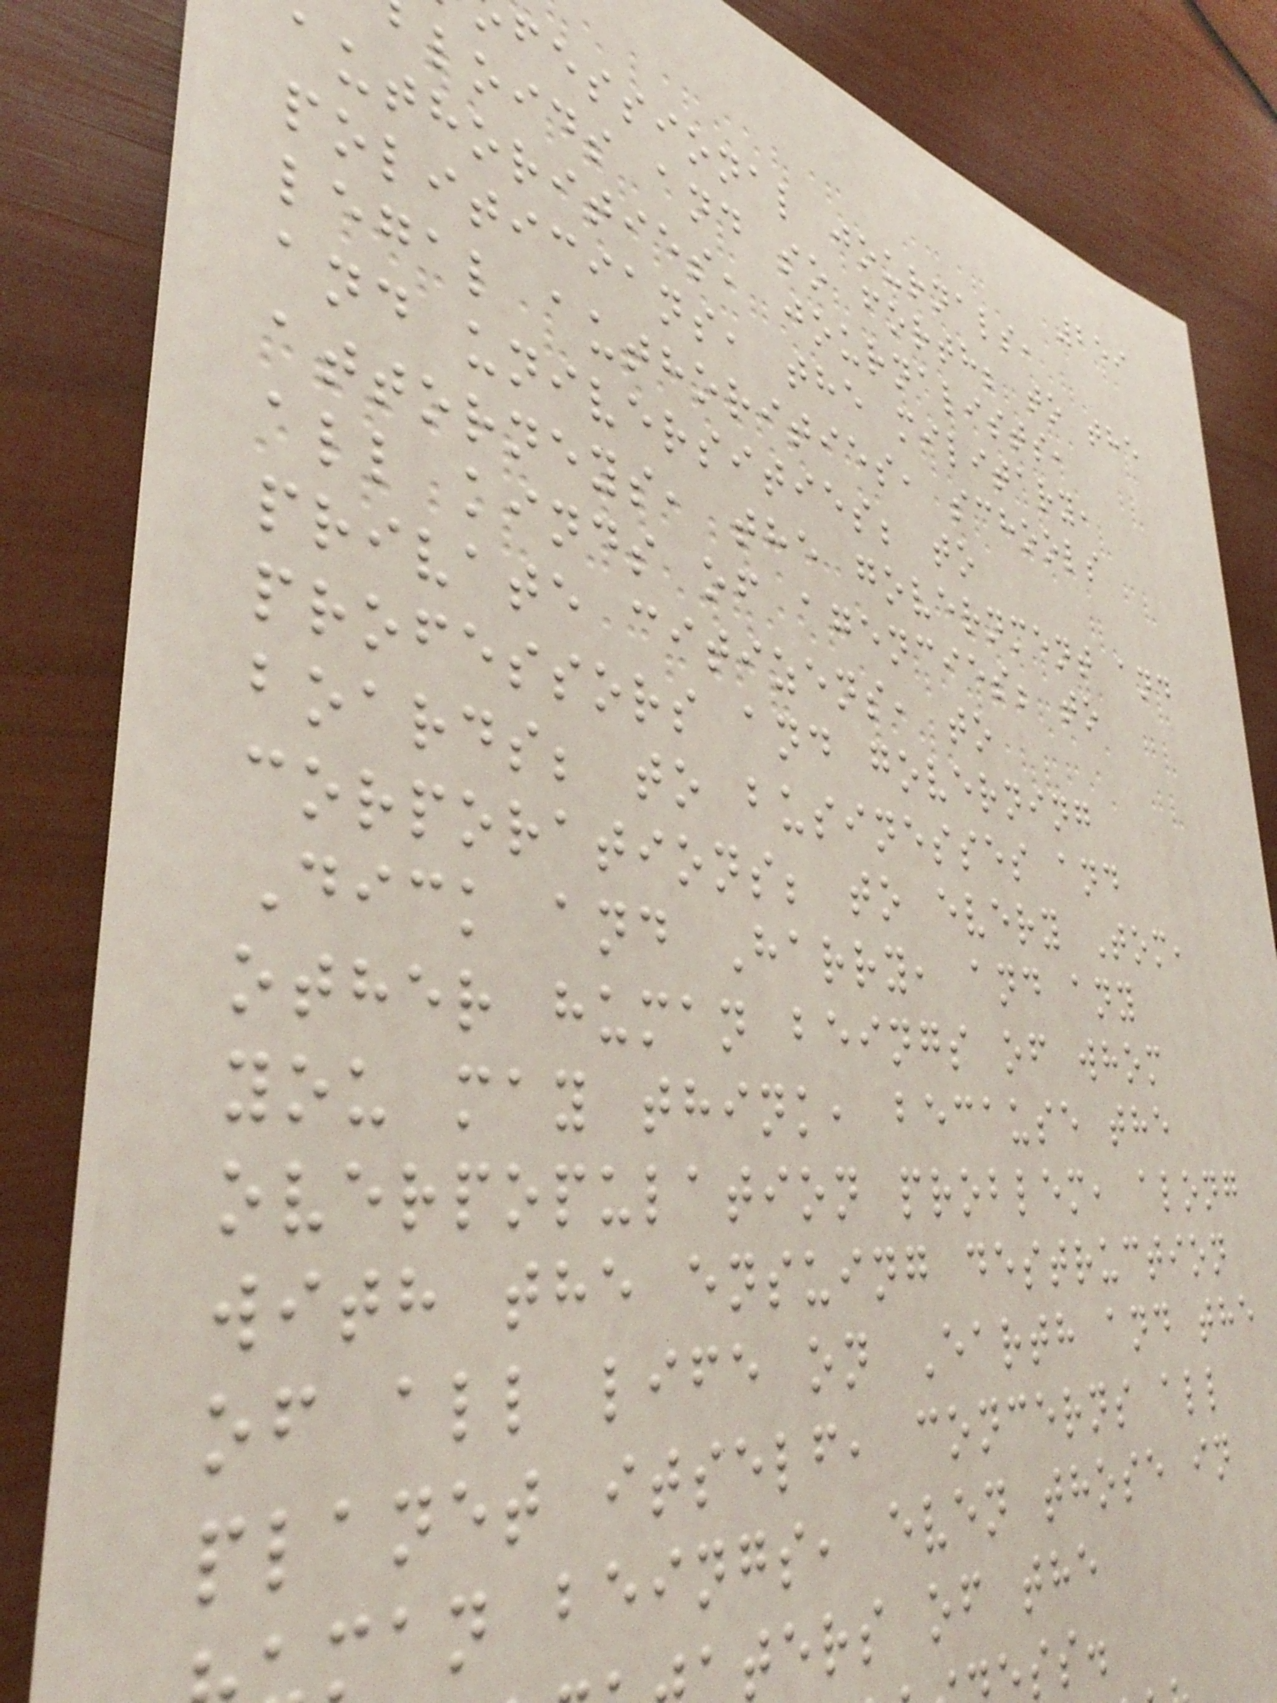259
fessional journals,
loids and so forth; to the
authorities, journalists,
politicians, the military,
legal authorities, schools
and universities; to
attorneys, the government and
all kinds of agencies; to
private citizens, to
professors and governing
boards; to businesses and
corporations; to every Tom,
Dick and Harry, and any
other human beings of whom
you may think, because the
overpopulation problem, along
with the ensuing destruction
of all life on Earth and the
planet itself, concerns all
man beings, even those in
ters of the
